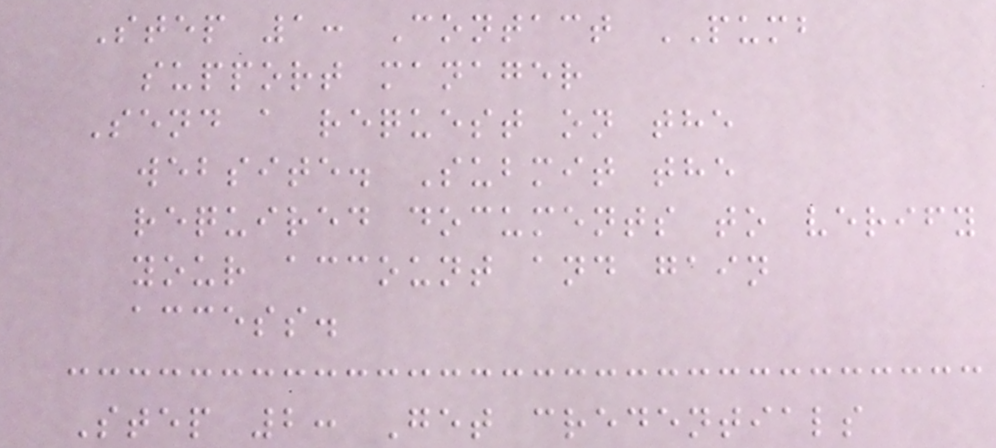Step 1: Contact PUMB
support manager
Send a request on the
website. Submit the
required documents to verify
your account and gain
access.
Step 2: Get credentials
